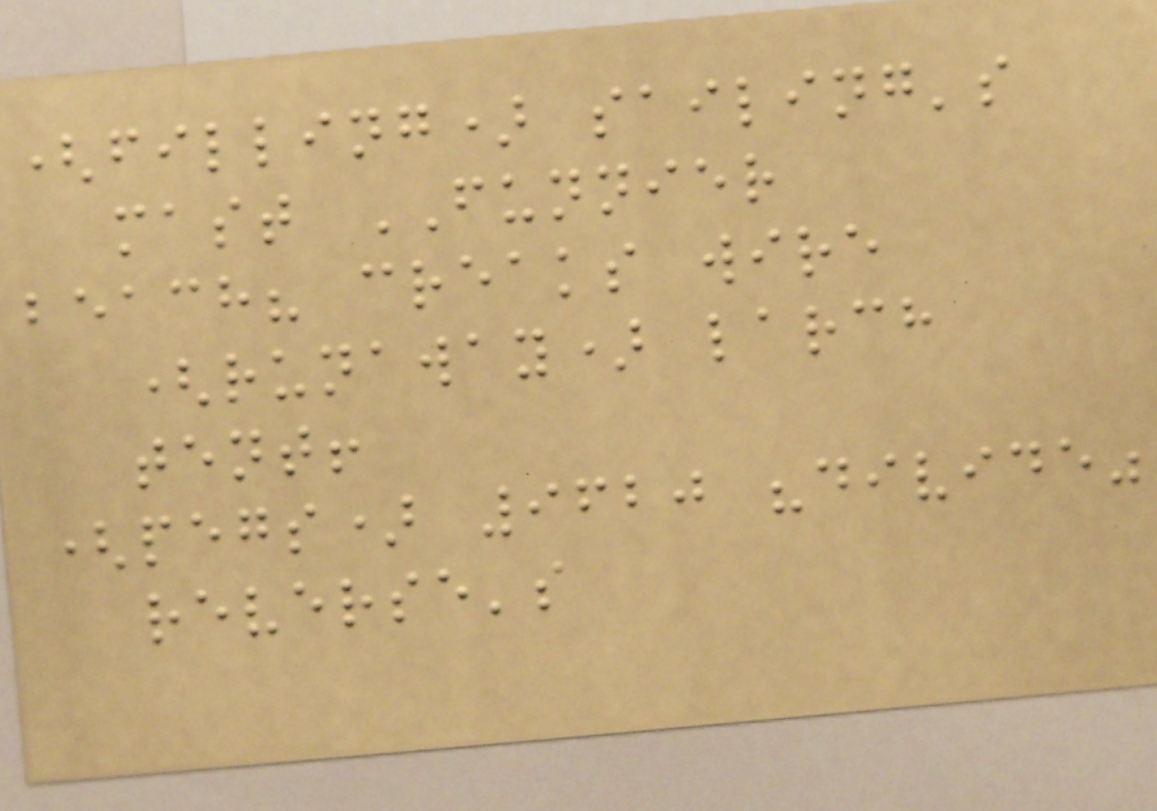(filling) sailing's
mast FUNNIER
beach? creaks wire
(runaway) larch
tent!
(pegs) 9620 "divide"
reverse's
